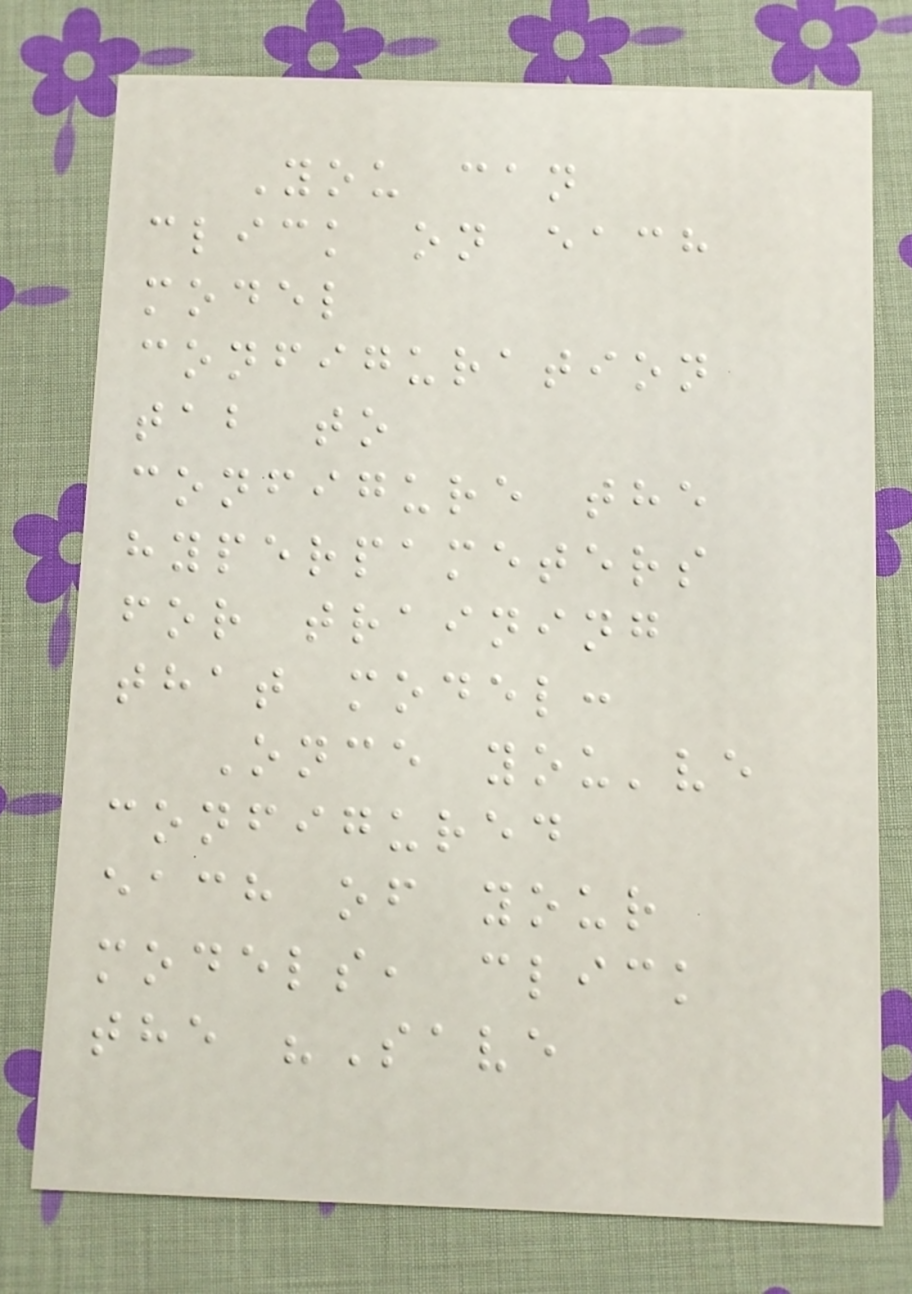You can
click on each
model
configuration
tab to
configure the
hyperpameters
for training
that model:
Once you've
configured
each of your
models, click
the "Save
